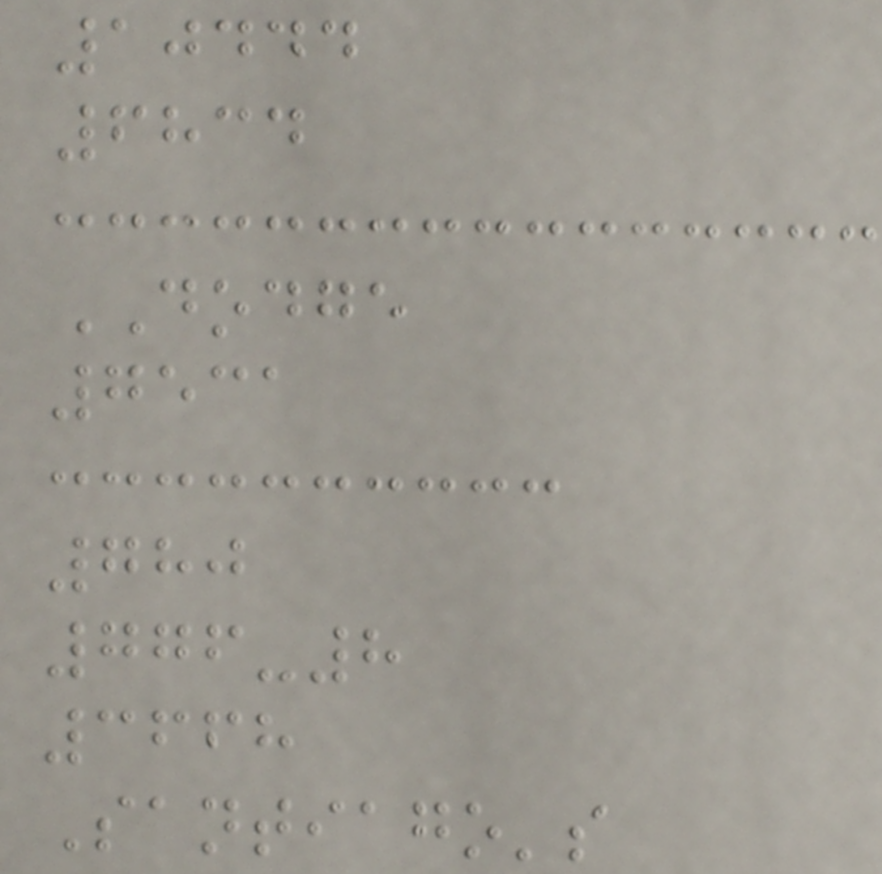10444
6834
DODGE
7531
780
776-8
3668
Santiago's
